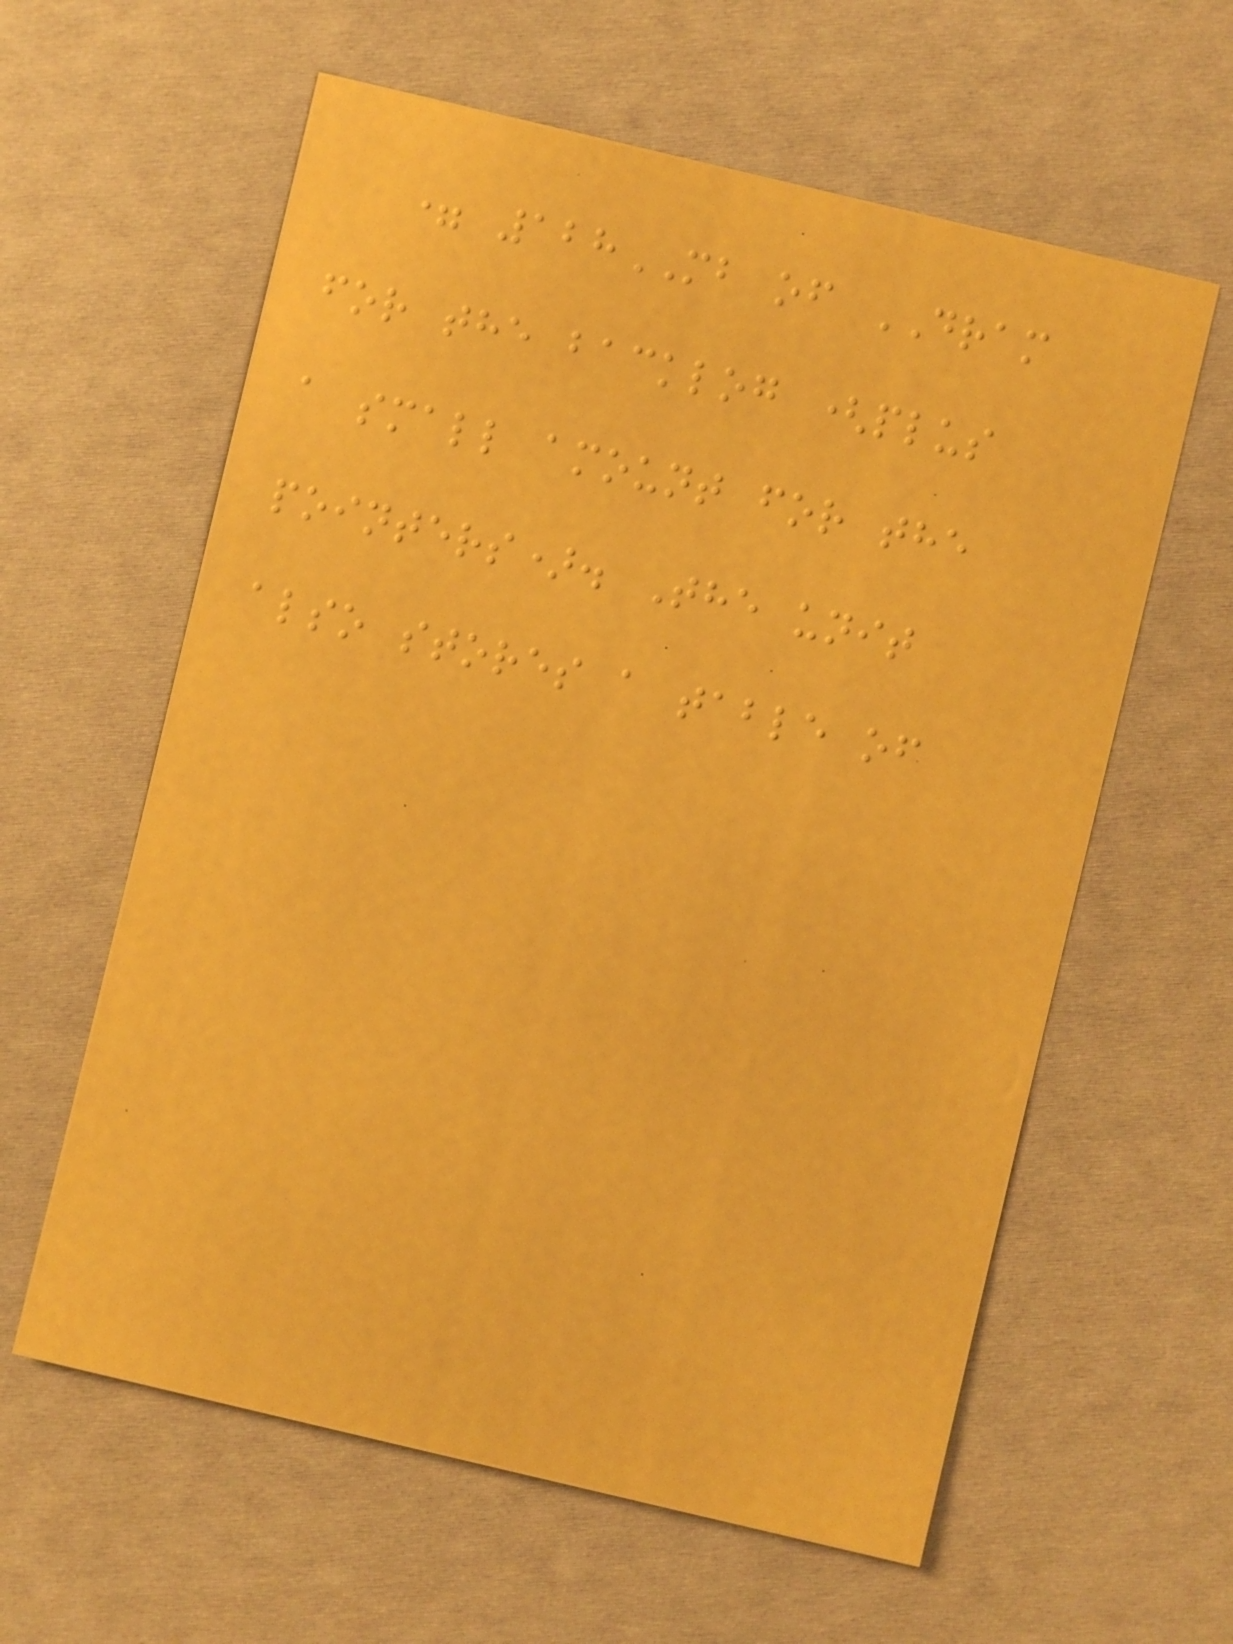= 128MB of DRAM
for the backlog (plus
a small amount for the
pointers). The unit
also stores a table of
